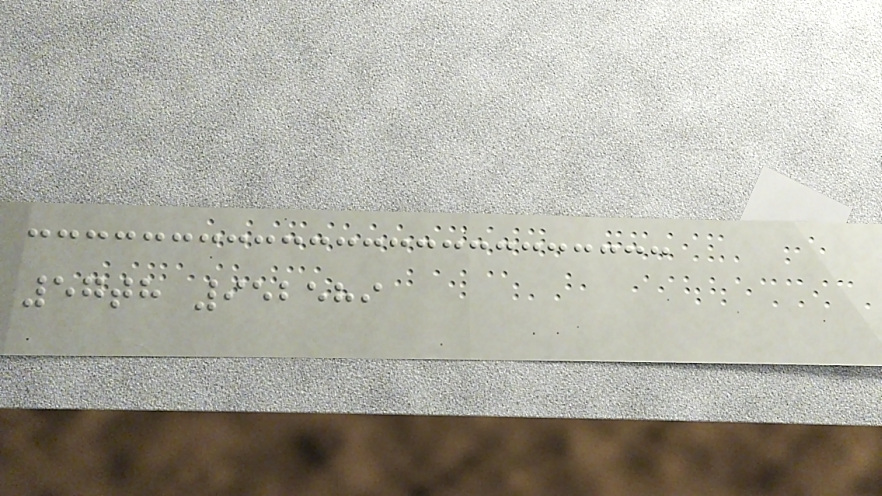57th 952589
